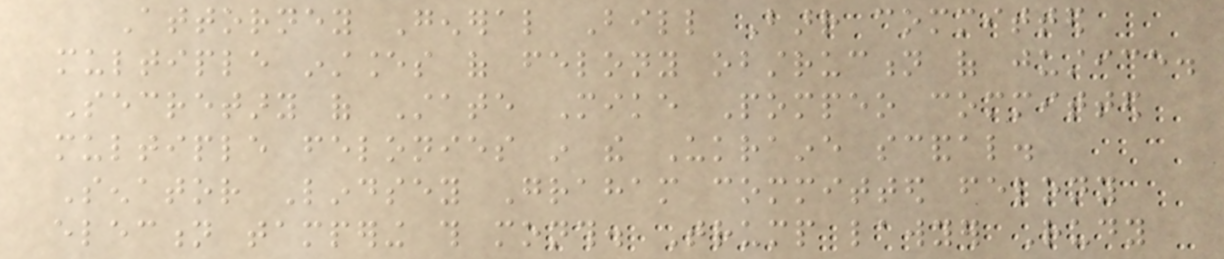Attorney General Bill Barr committed
multiple instances of felony obstruction of justice.
Secretary of State Mike Pompeo committed
multiple felonies in the Ukraine scandal.
Senator Lindsey Graham committed felony
election tampering this month. Trump lawyer Rudy
